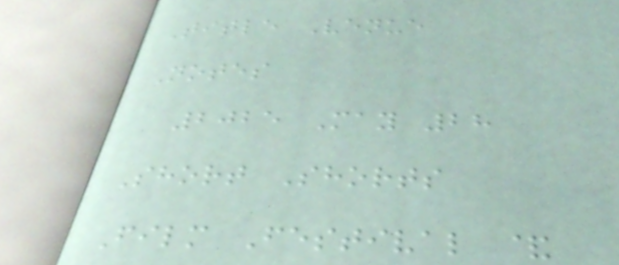Title Venue
Notes
2025 May 28
Short Shorts
Film Festival &
